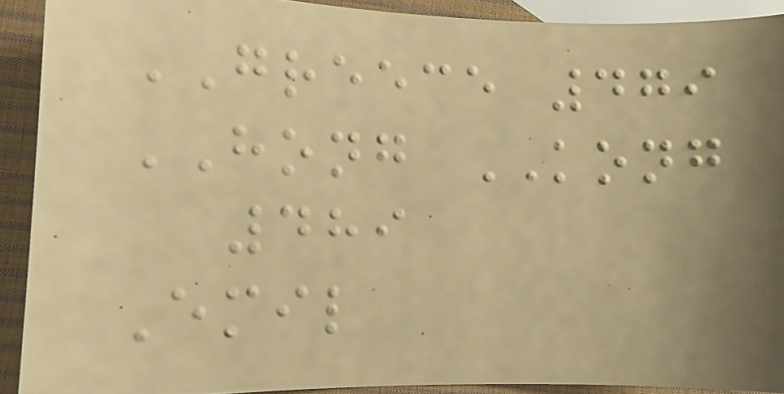GREECE 479
HONG KONG
489
Emil
